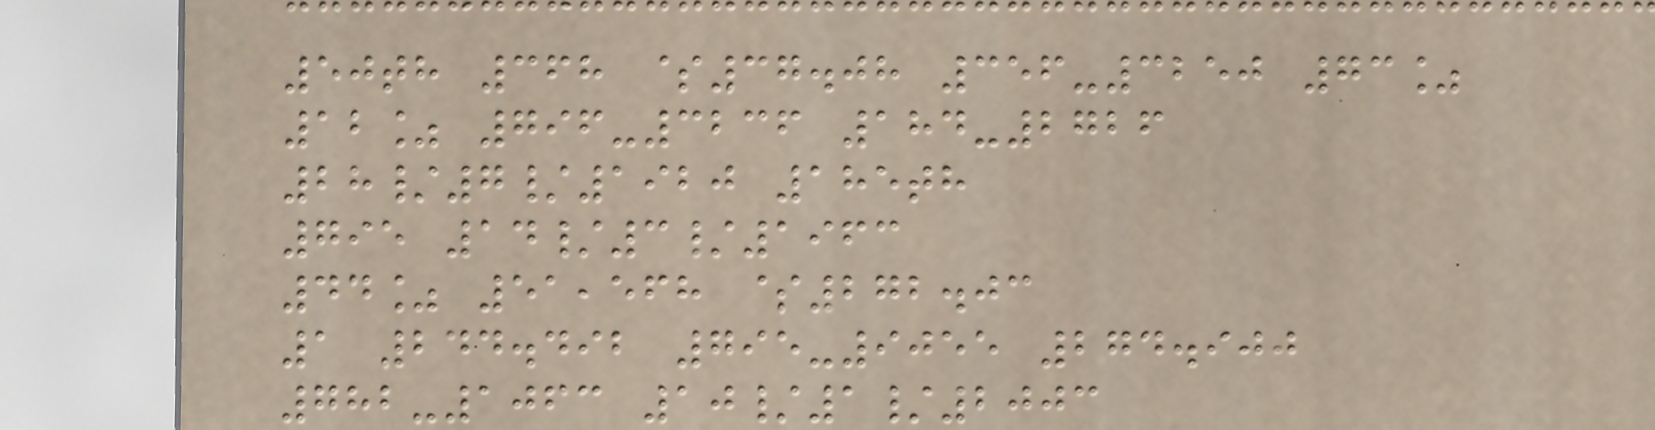50th 368 $37.08 356-3250 73%
12% 796-3236 184-2726
28/7/1920 185th
795 14/3/1963
44% 51,568 $272.03
1 244.492 795-9055 274.900
782-1063 10/1/2003
